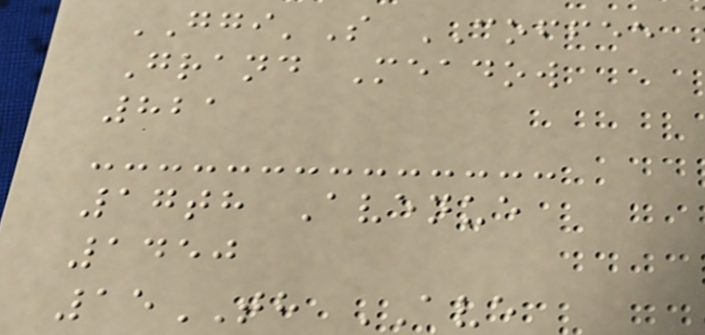GGI'S COFFEE
Grand Meadow
821
17th Avenue
1450
15TH AVE
